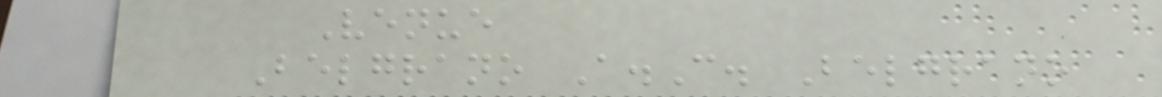Venue
Belgrano A.C. Belgrano
